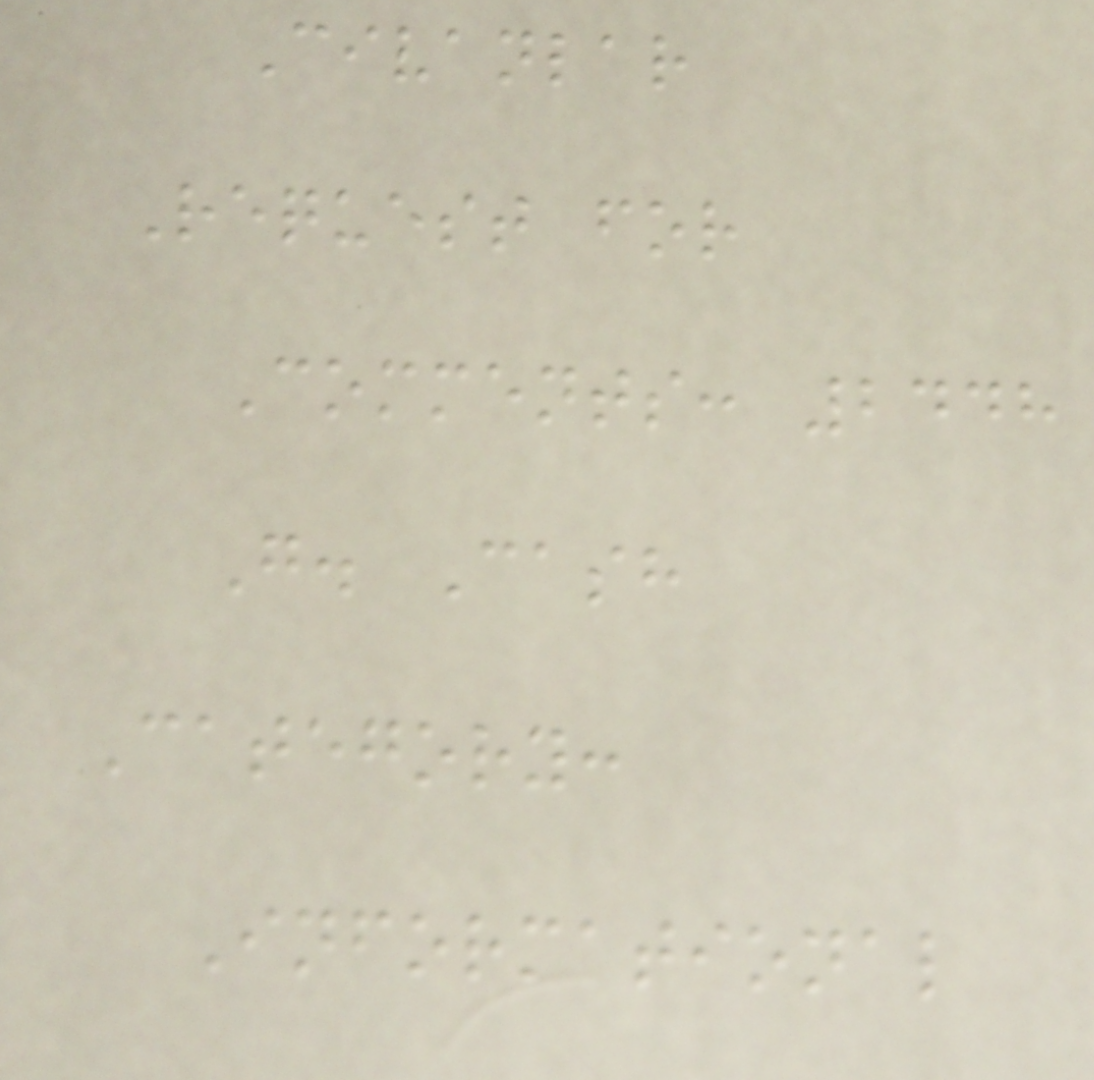Civanlar
Request for
Comments: 2448
G. Cash
Category:
Informational
